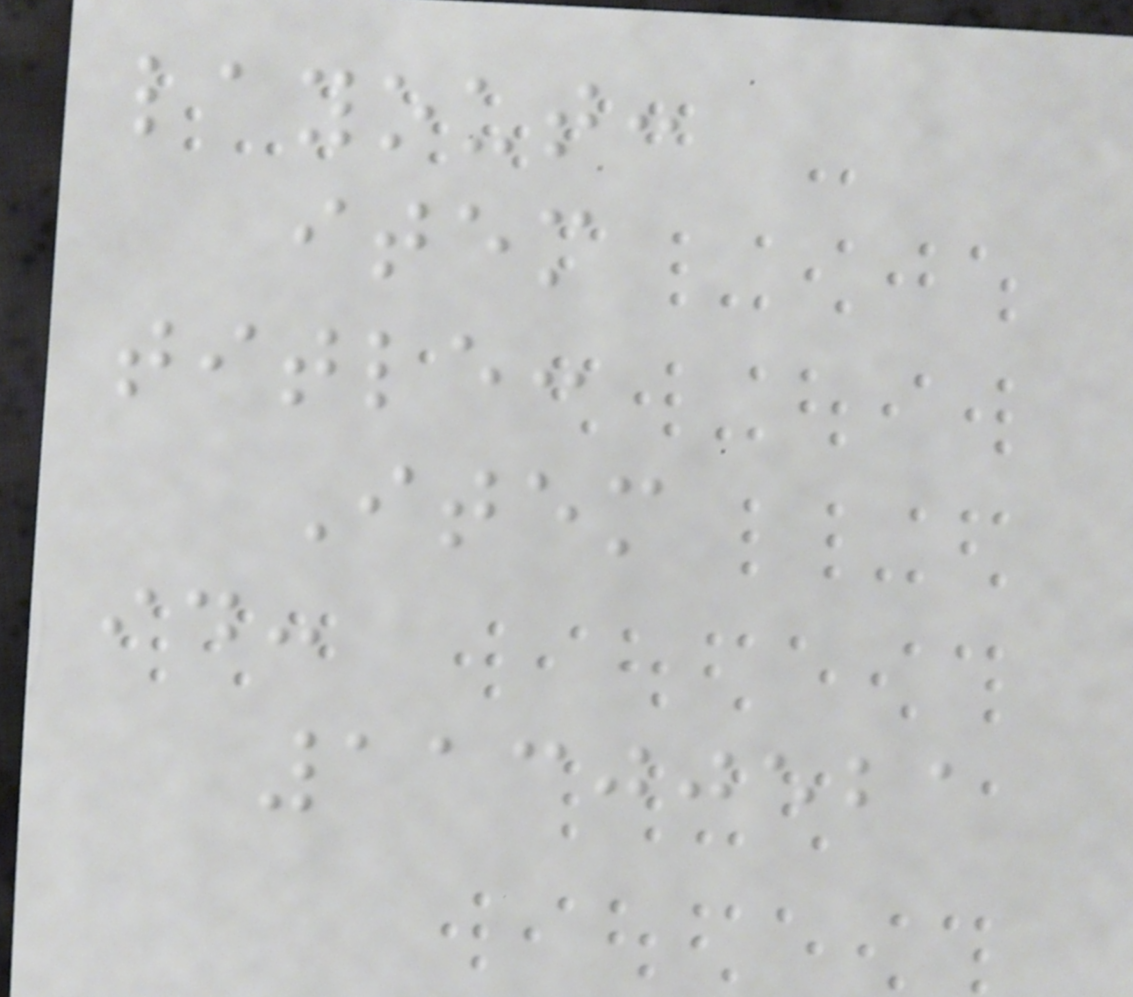layout:
item
title:
Item
id:
11300521
